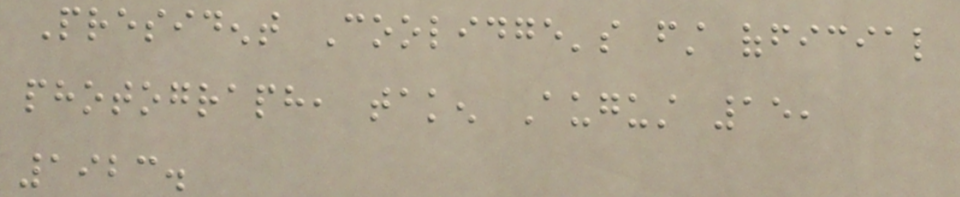President Coolidge's first official
photograph, taken August 15,
1923.
